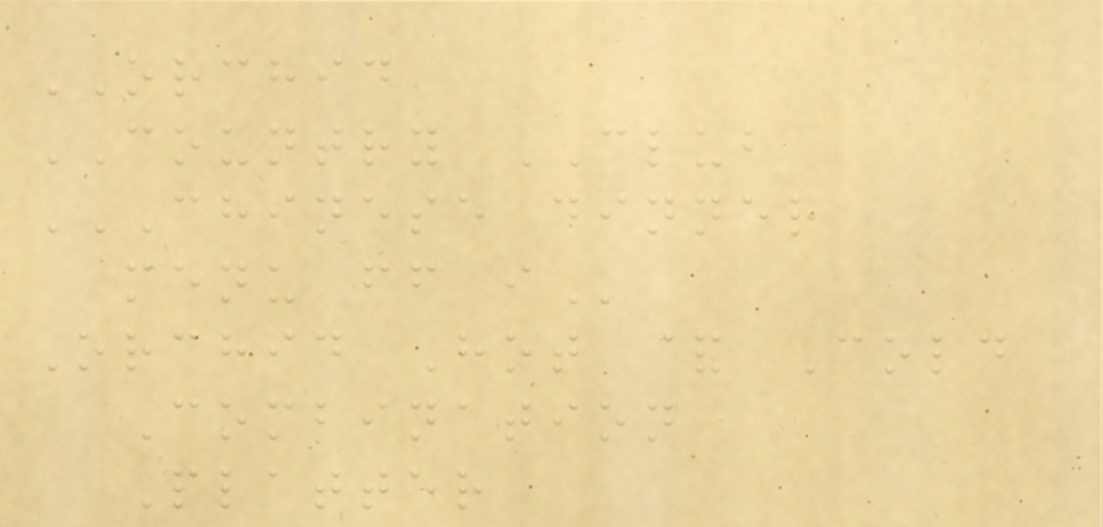ORCHID
COUNTRY CLUB
CHINESE DINNER
MENU FF I
Orchid Hot & Cold
Combination
Platter
